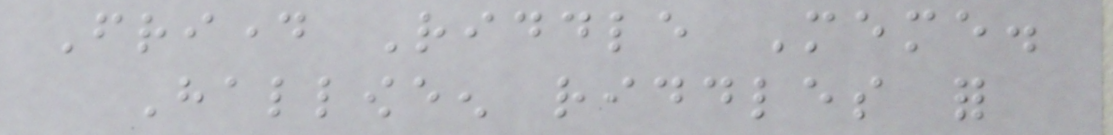Friday Riddle Meme.
Halloween riddles for
